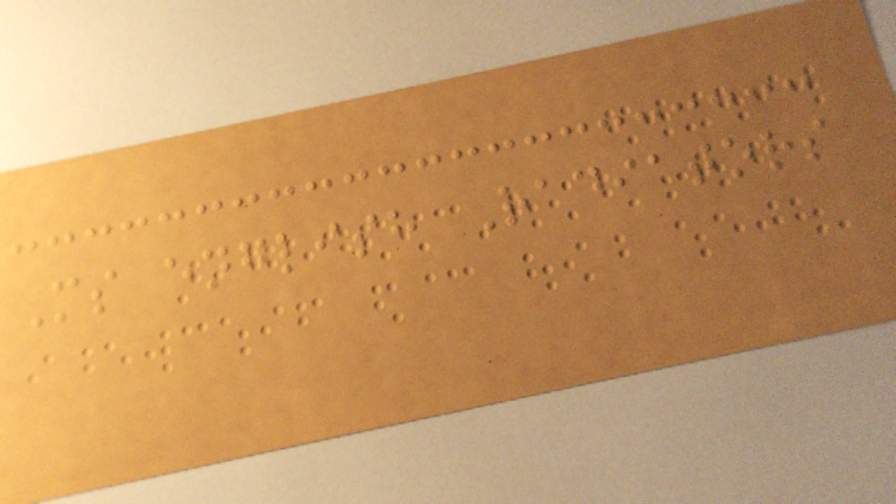Ms english Radiators
